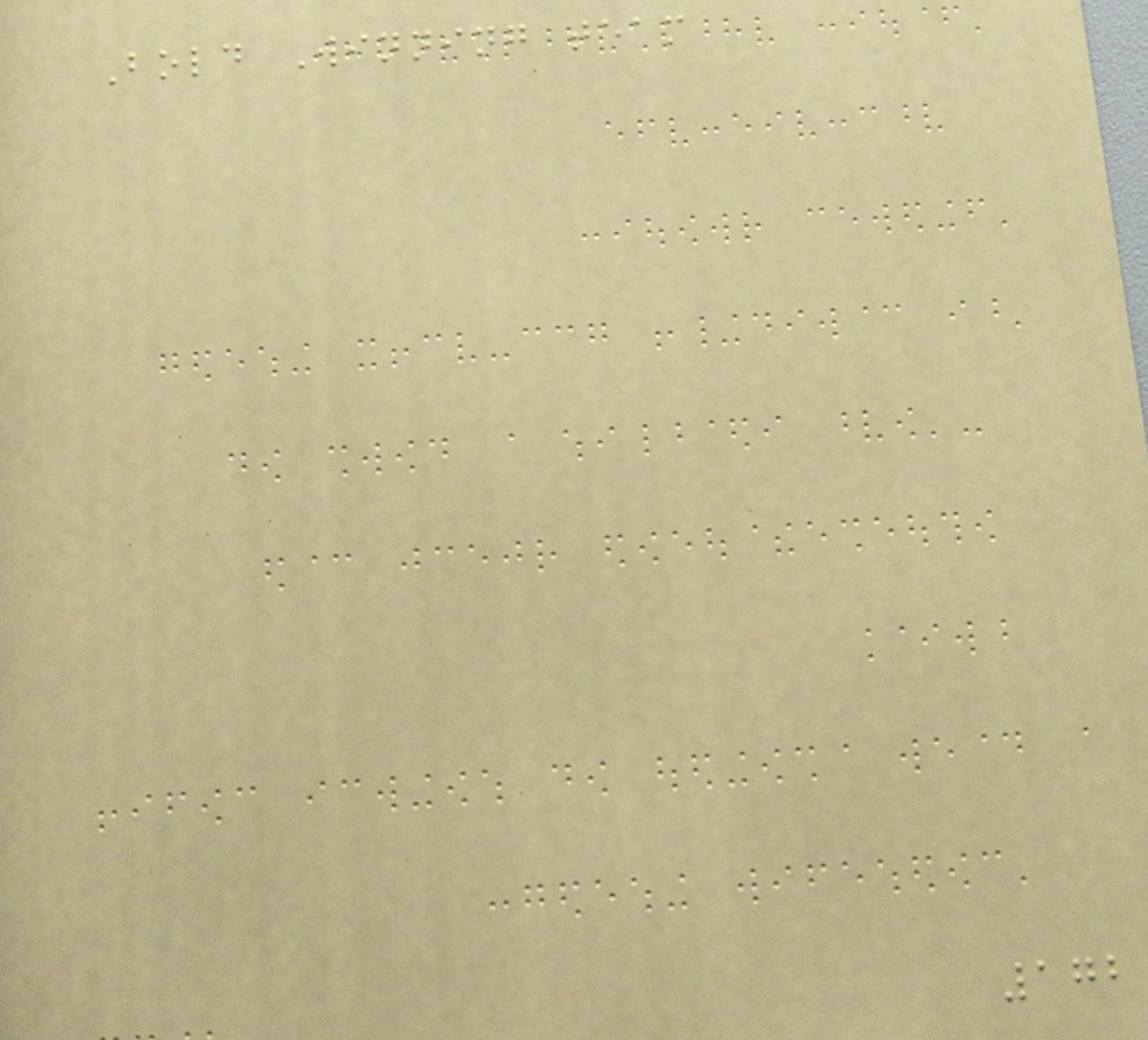Bold Winning team
172
